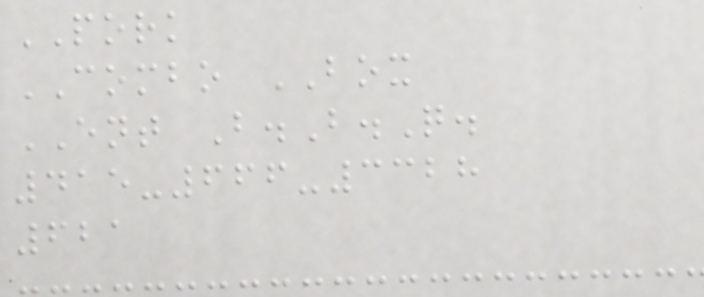PORK
COMBO BOX
ENT B.B.Q.
415-666-3328
621
